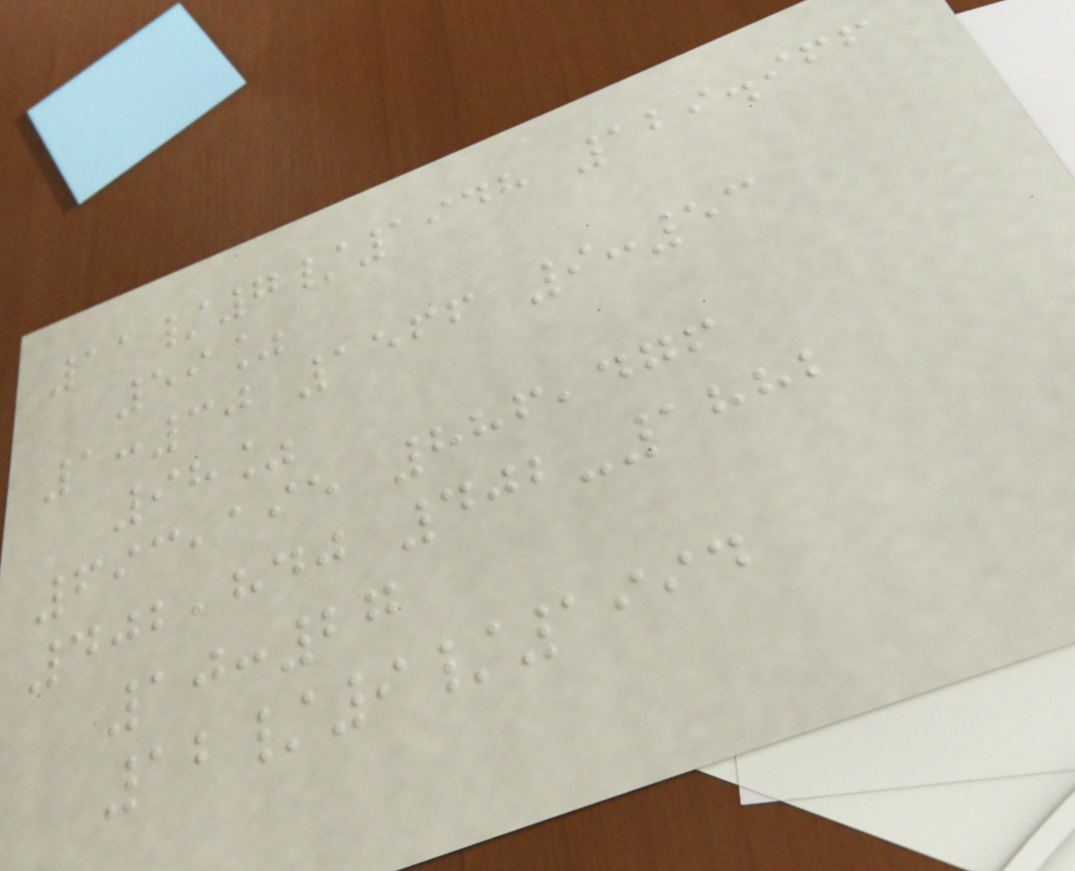11/7/1948 129.966
59%
1:30 1566 9:53
98%
693,195 886,476
402,840 402-1882
10:27
12/9/1994
